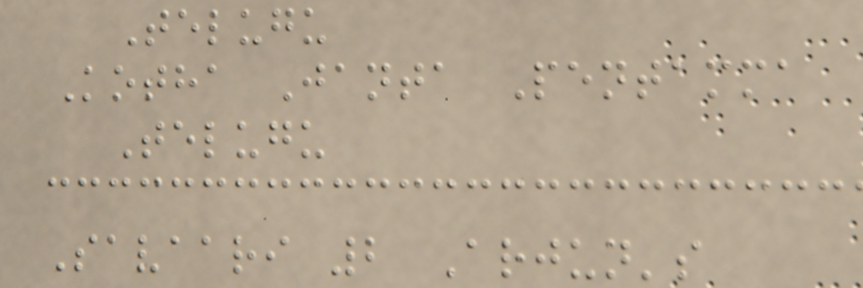Telugu
Kotha Janta Pentamma
Telugu
Savaari 2 Arjun's
